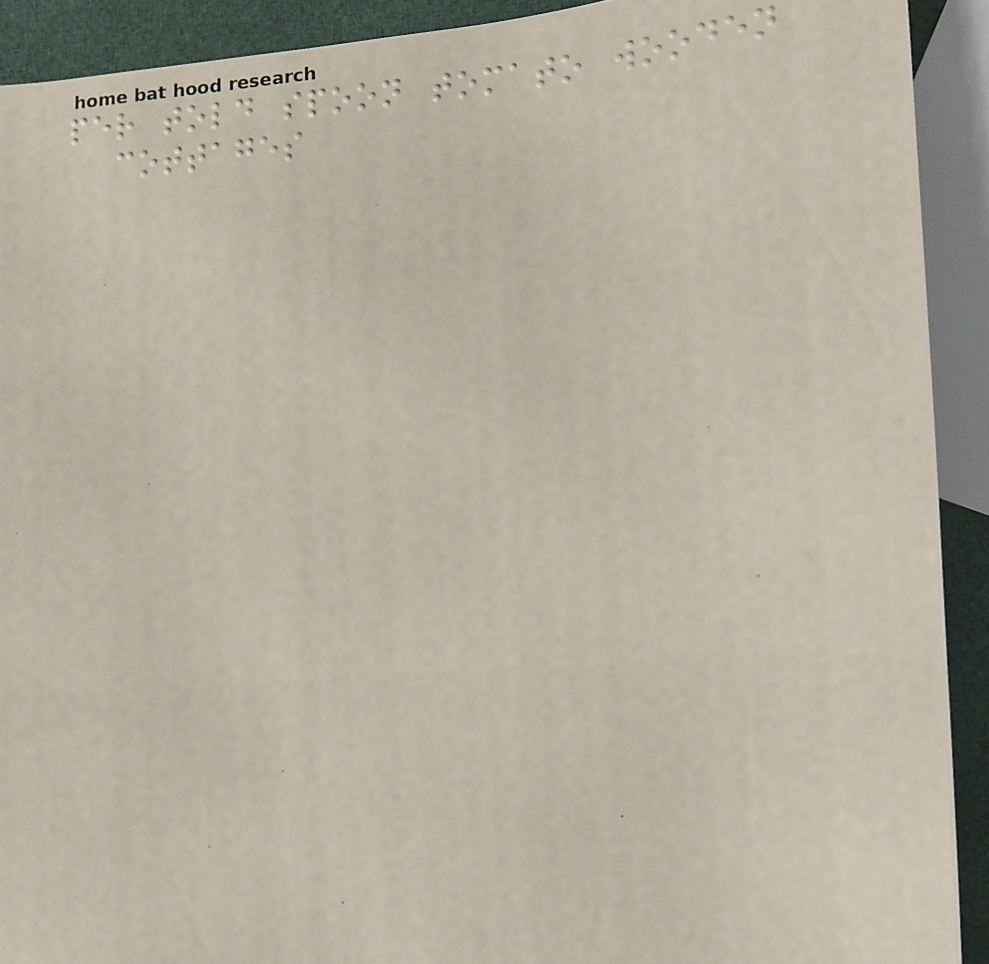per told spoon tomato wooden
cottages
